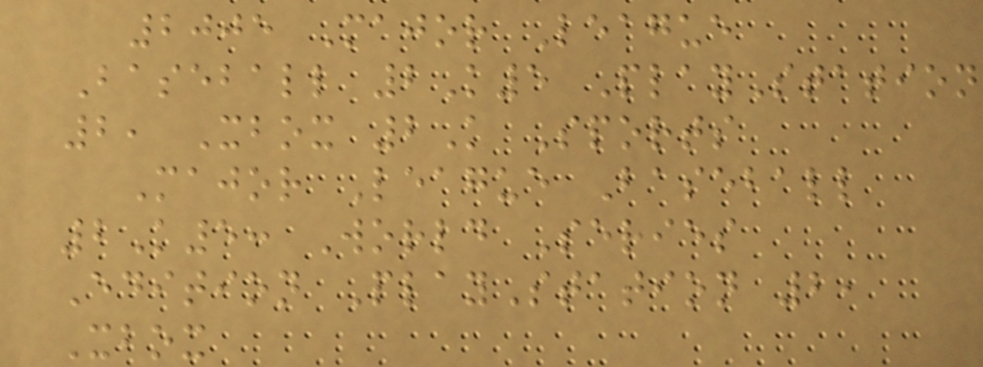2005 Major League
Baseball 2K5 PlayStation
2, Xbox 2K Sports
Major League Baseball
2K5: World Series
Edition PlayStation 2,
Xbox
